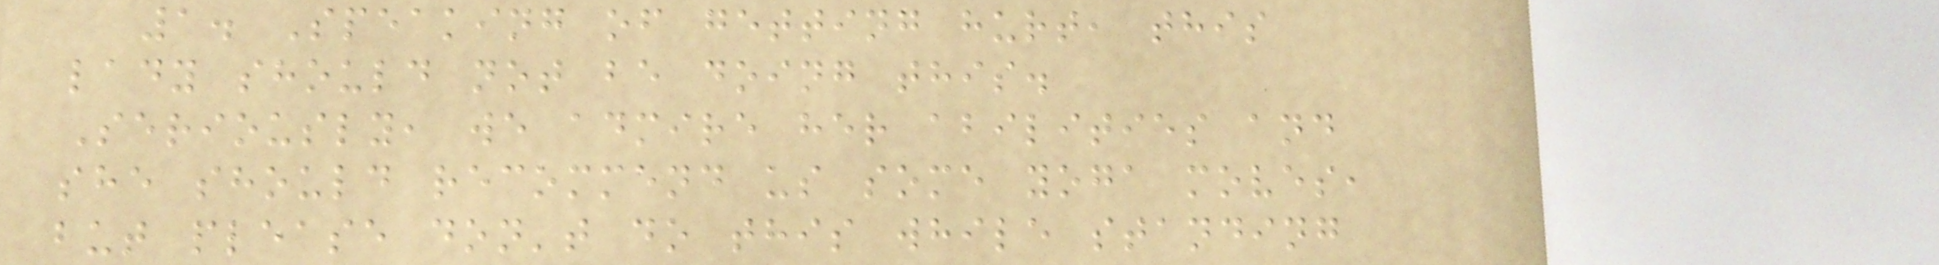1. Speaking of getting hurt, this
lady should not be doing this.
Seriously, we admire her abilities and
she should recommend us some yoga moves,
but please don't do this while standing
